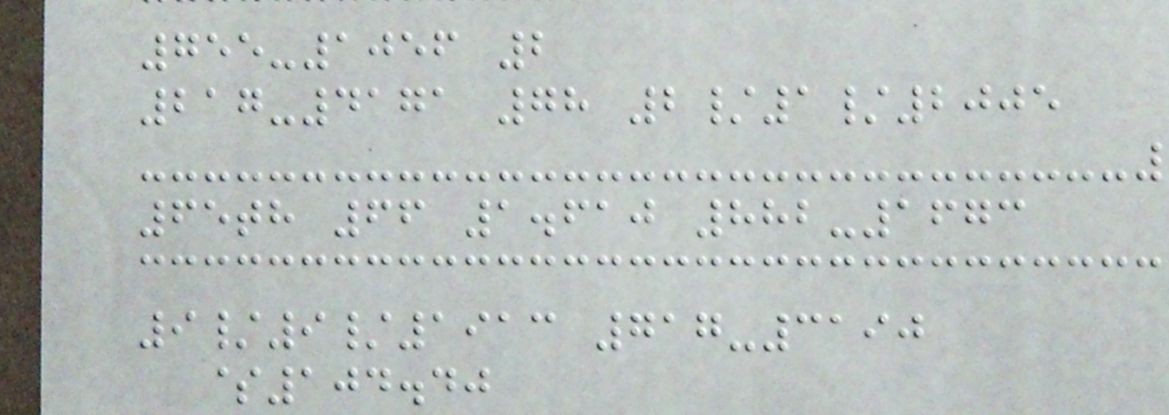755-1056 2
217-4171 78 2/1/2005
65th 66 1.610 882-1673
9/9/1913 717-3190
$104.40
